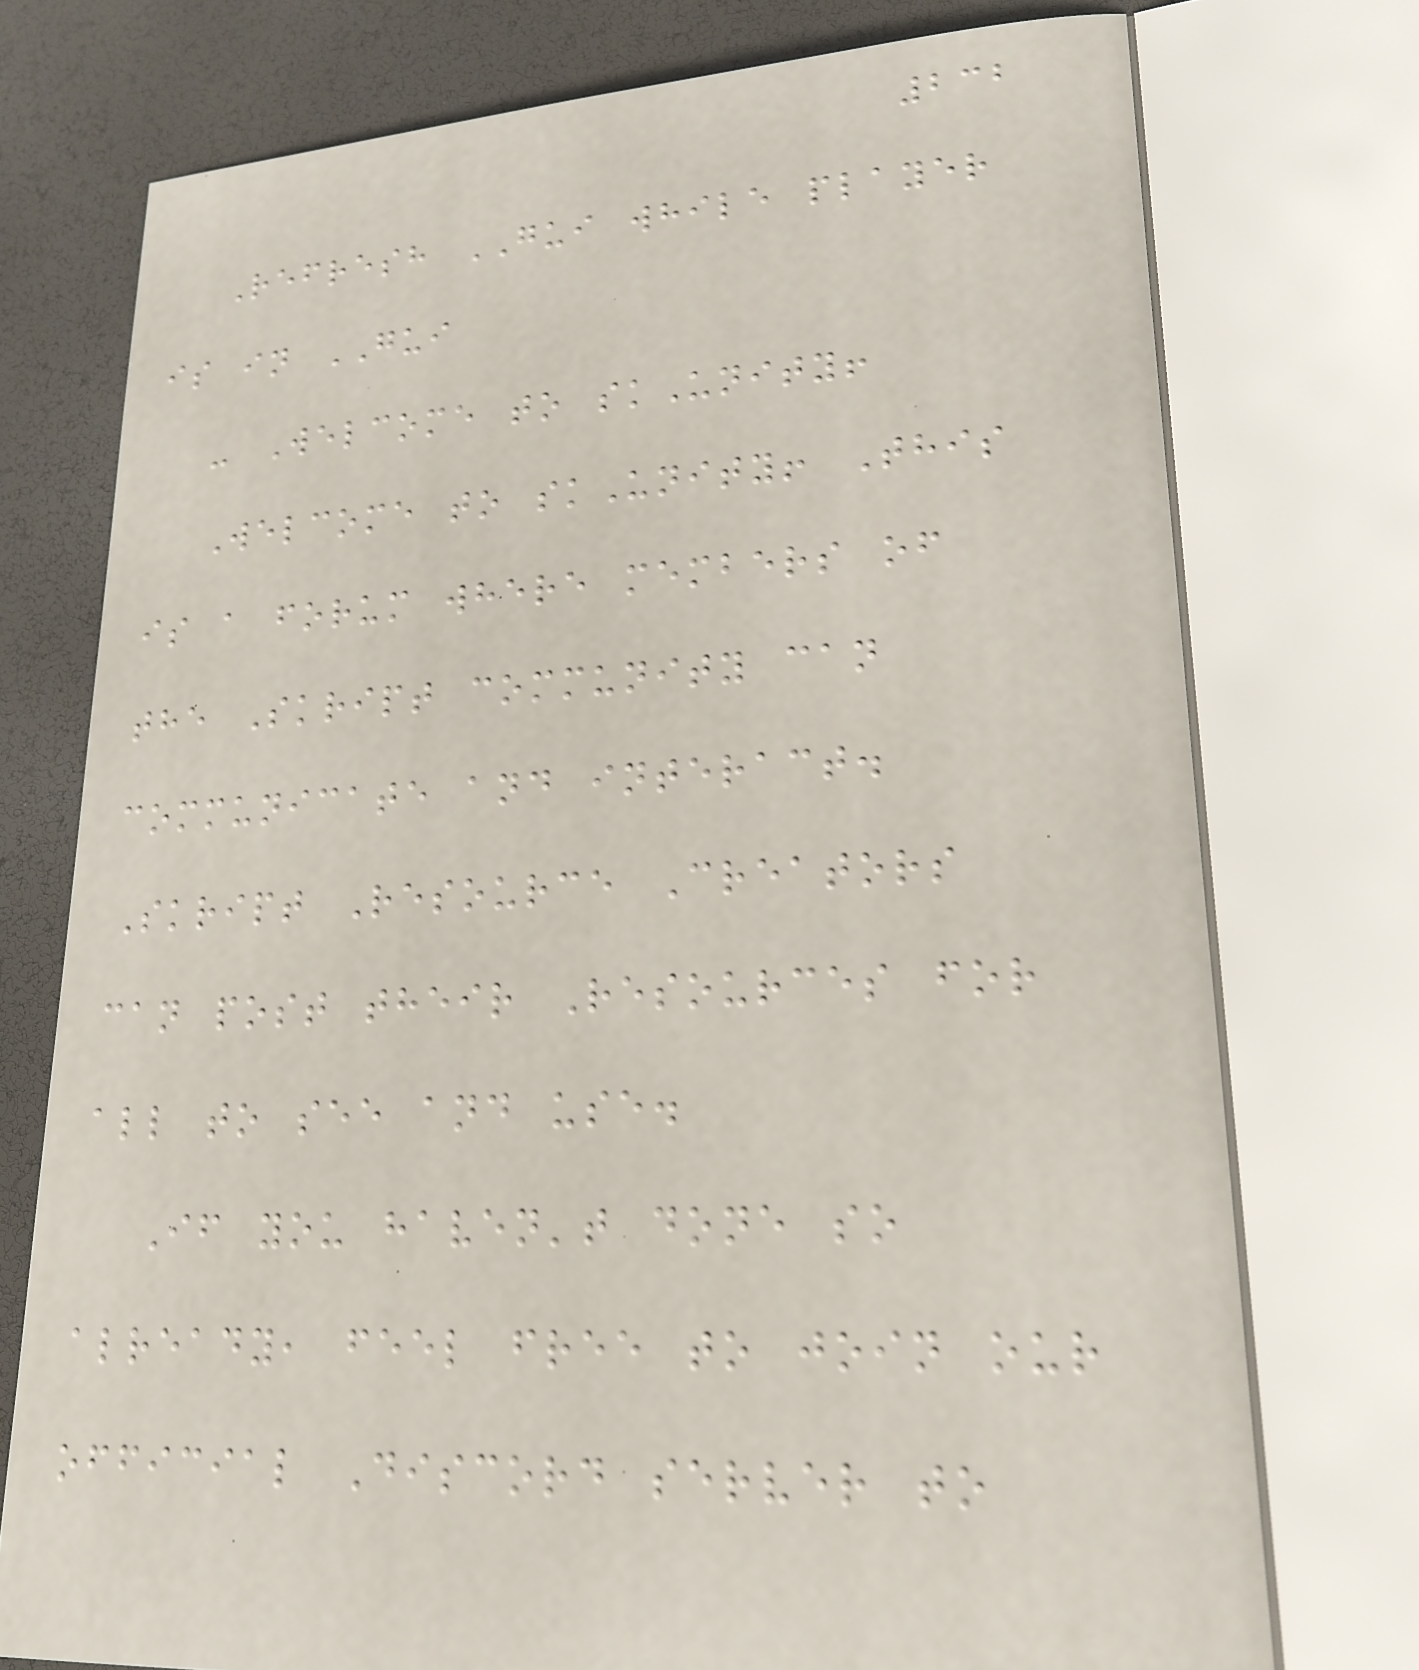232
Refresh GUI while player
is in GUI
- Welcome to skUnity!
Welcome to skUnity! This
is a forum where members of
the Skript community can
communicate and interact.
Skript Resource Creators
can post their Resources for
all to see and use.
If you haven't done so
already, feel free to join our
official Discord server to
